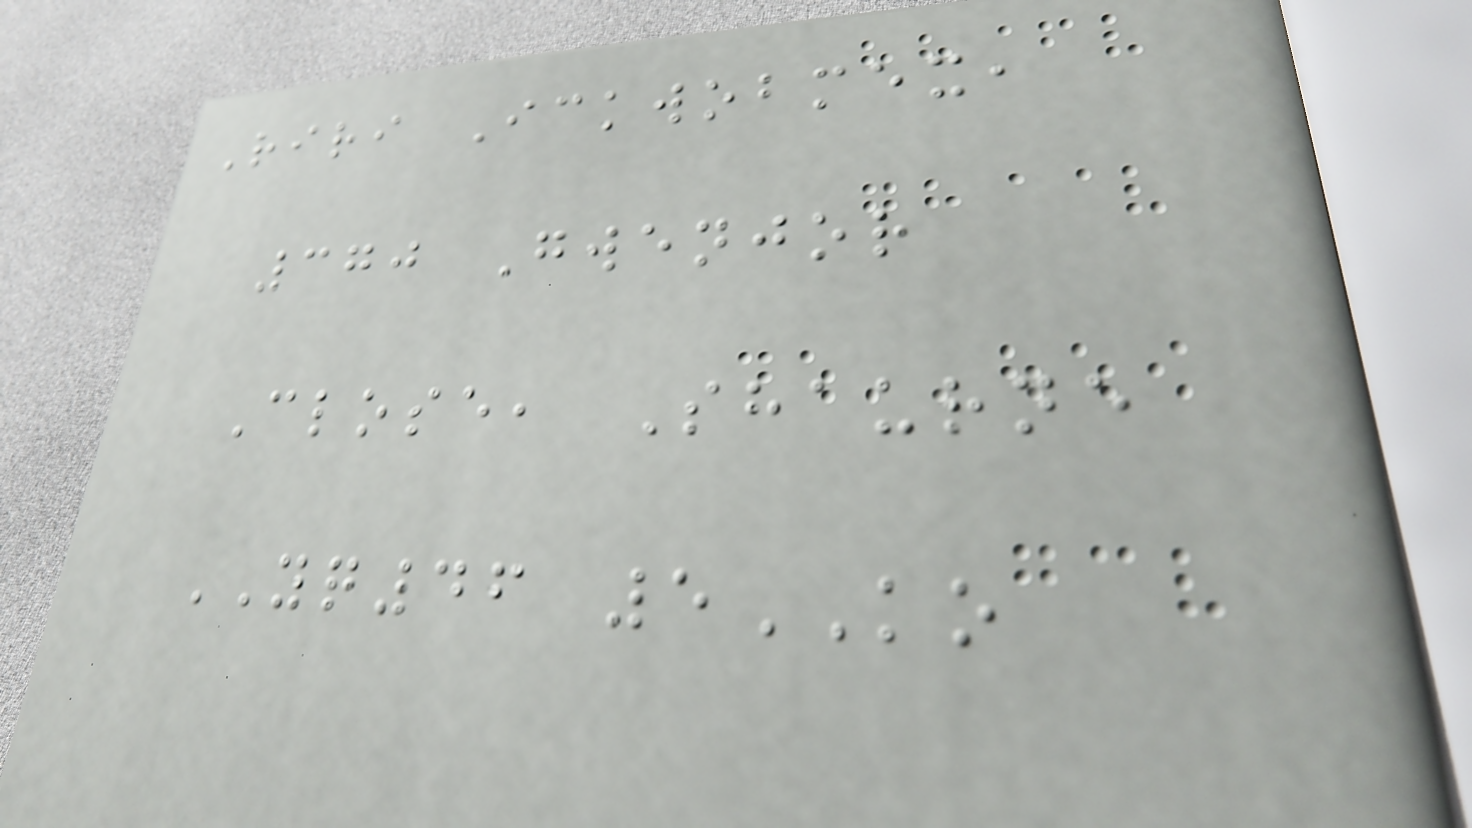Riri Ickwobmex,
370 Gwenjor
Close, Shaurne
YQ46 5KO
